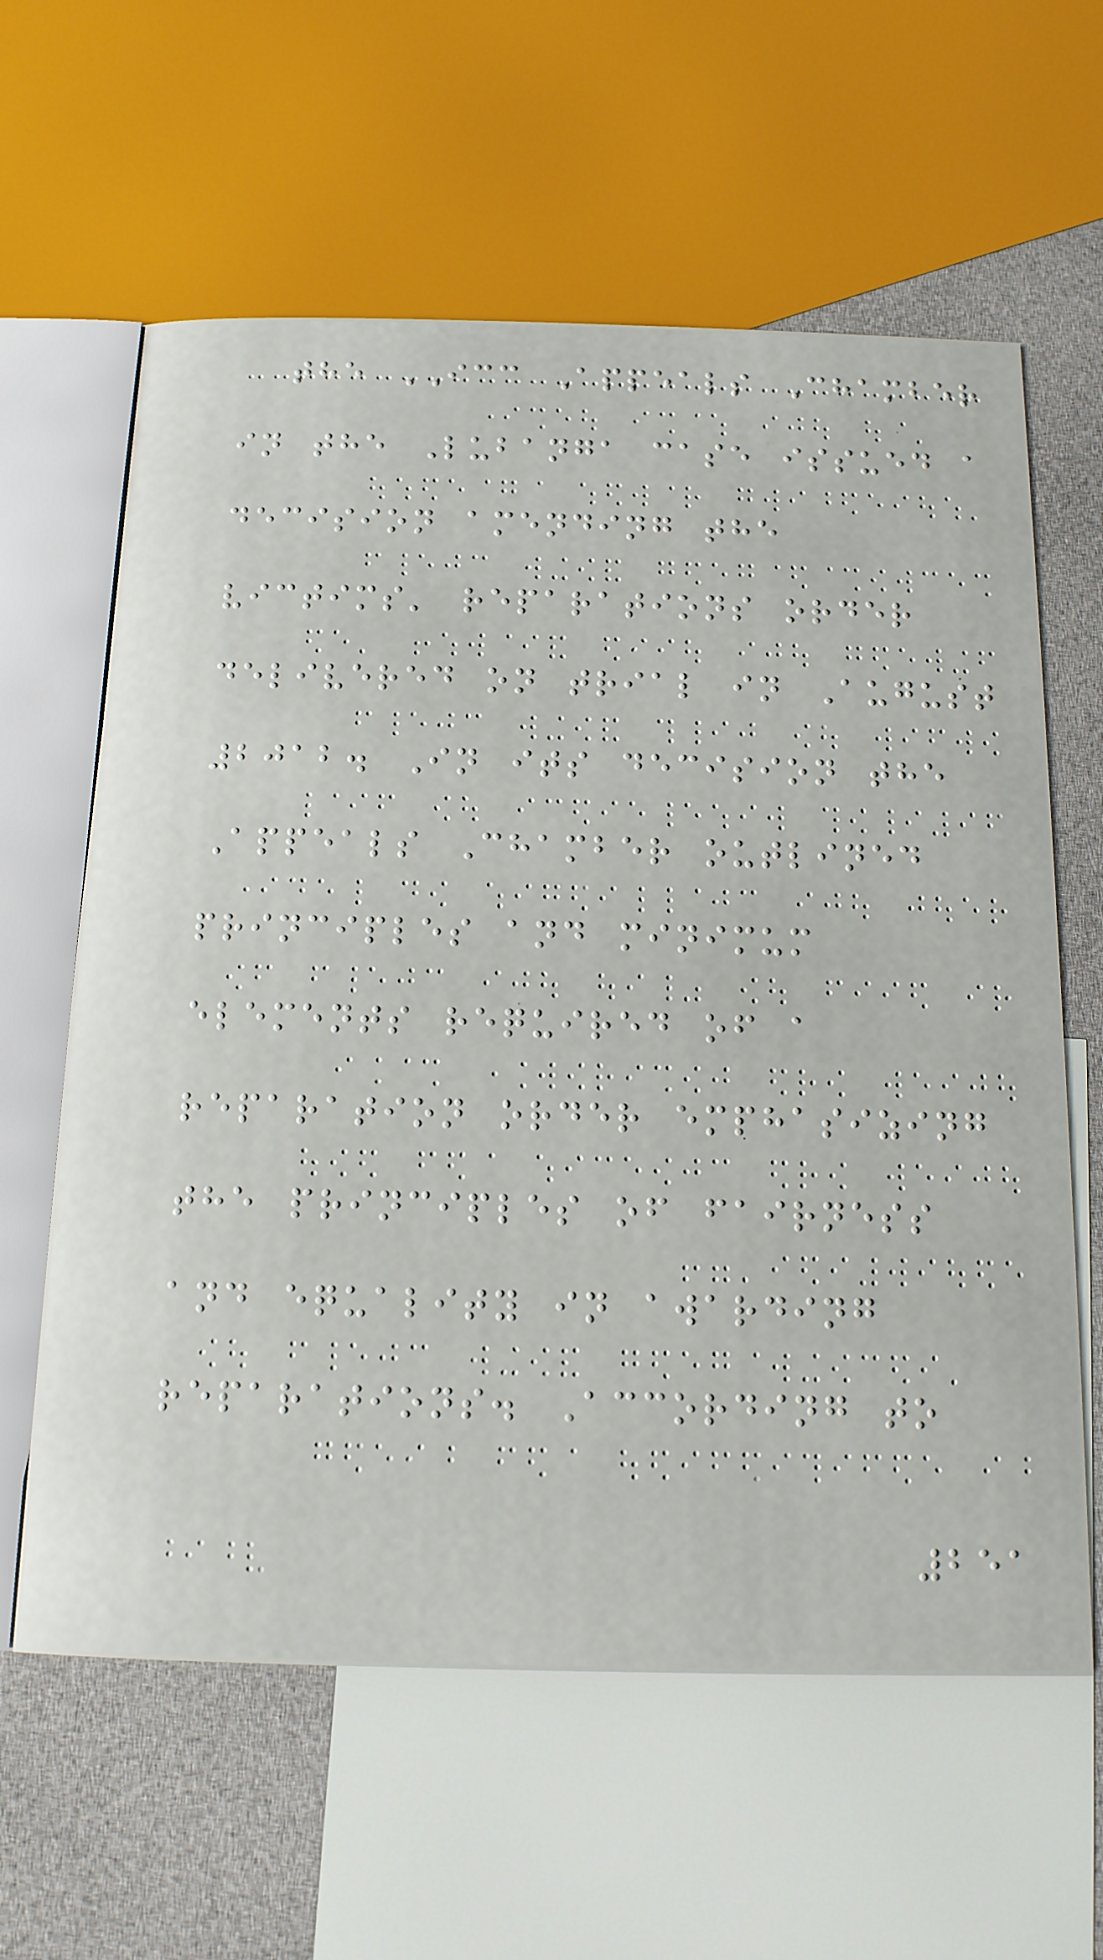the ICC Appeals Chamber
in the Lubanga case issued a
decision amending the
victims' reparations order
delivered on trial in August
2012. In its decision the
Appeals Chamber outlined
principles and minimum
elements required of a
reparation order emphasizing
the principles of fairness
and equality in awarding
reparations. According to
251
